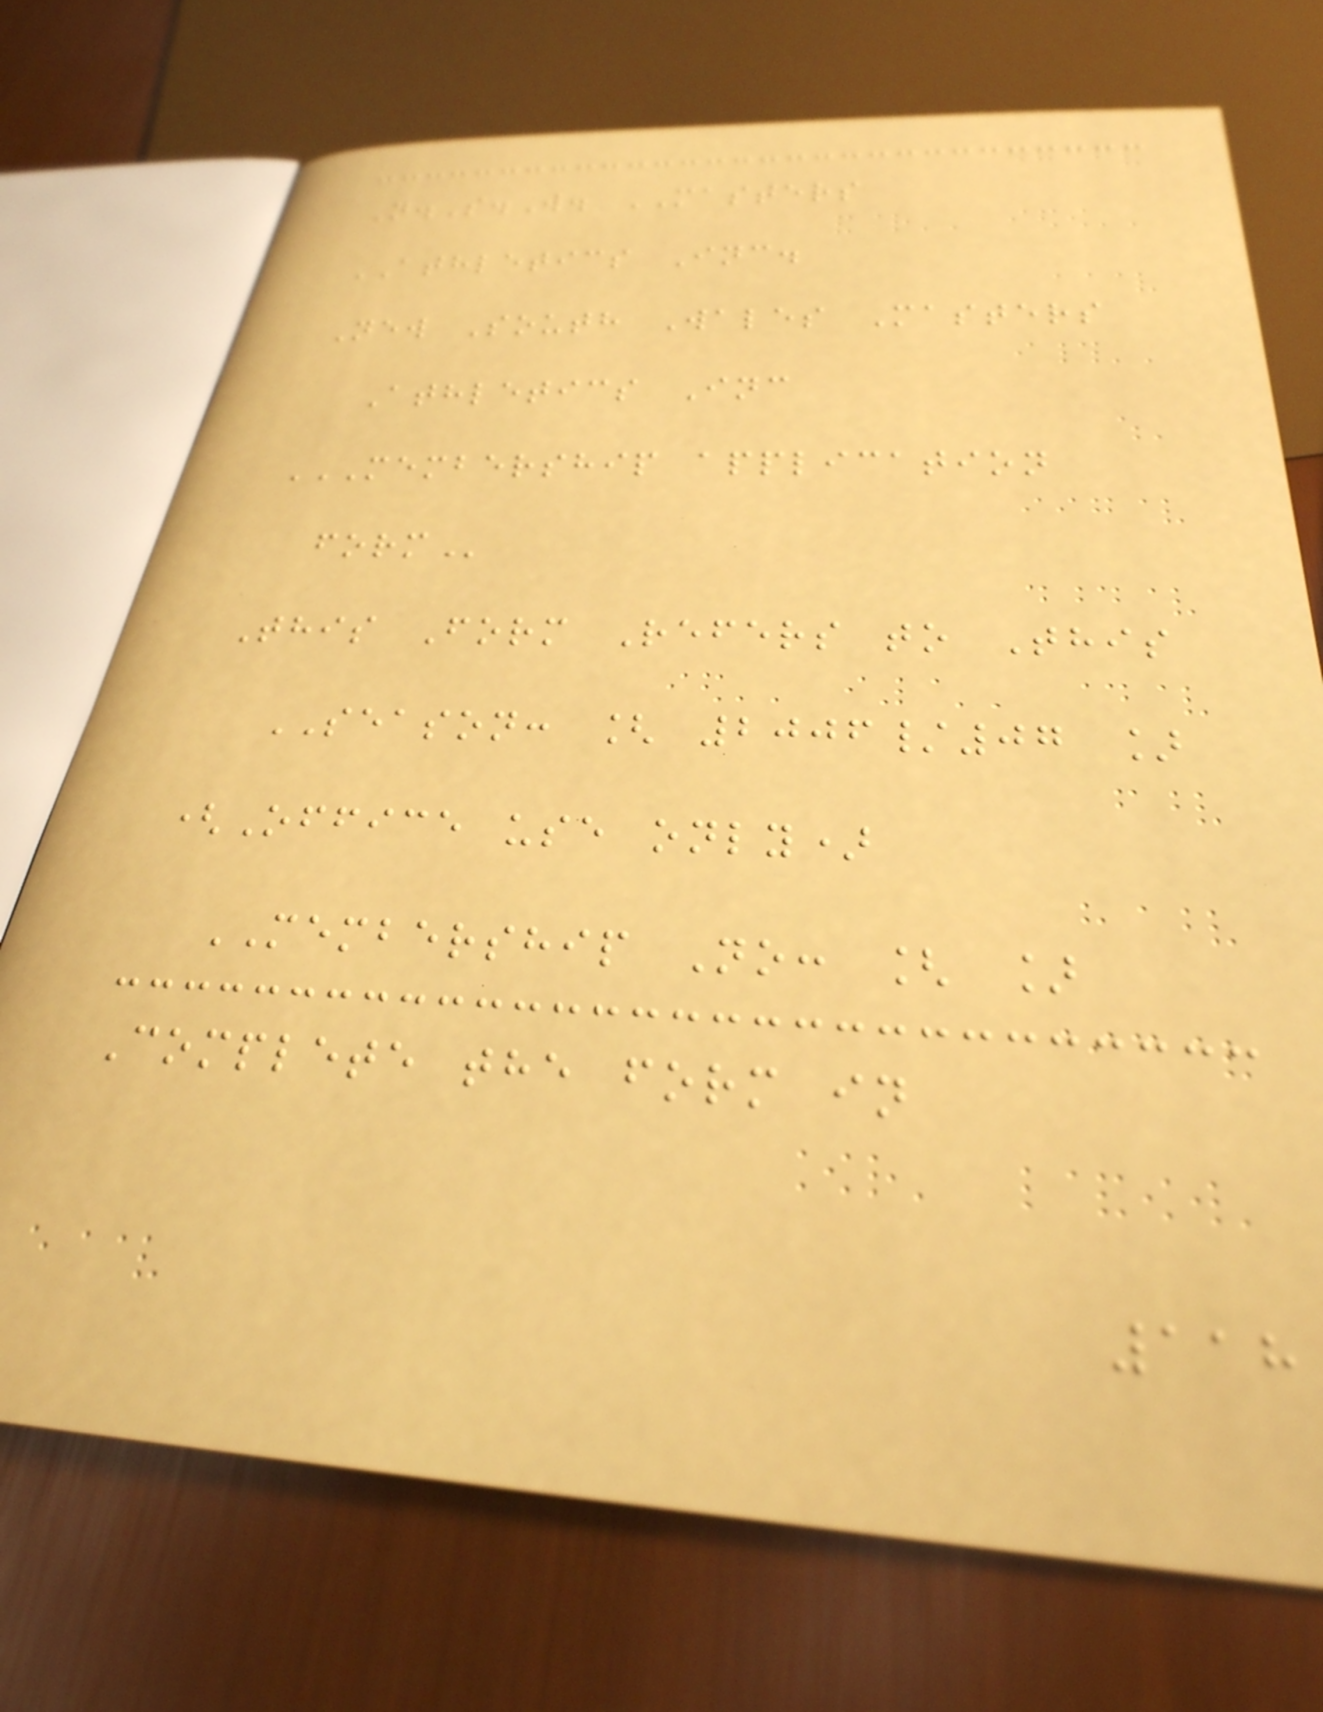N.S.W. MASTERS
ATHLETICS Inc.
New South Wales Masters
Athletics Inc
MEMBERSHIP APPLICATION
FORM
This Form Refers to This
SEASON: [ 2006/07 ]
(Office use only)
MEMBERSHIP No: [ ]
Complete the form in
118
